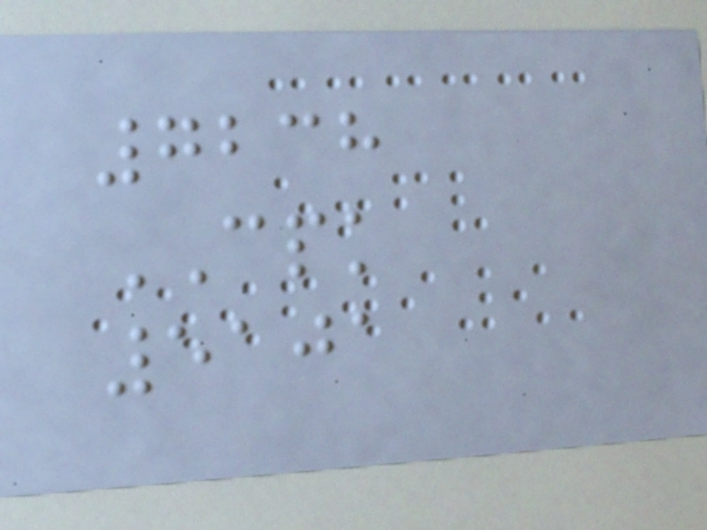7238
CPK
5101
